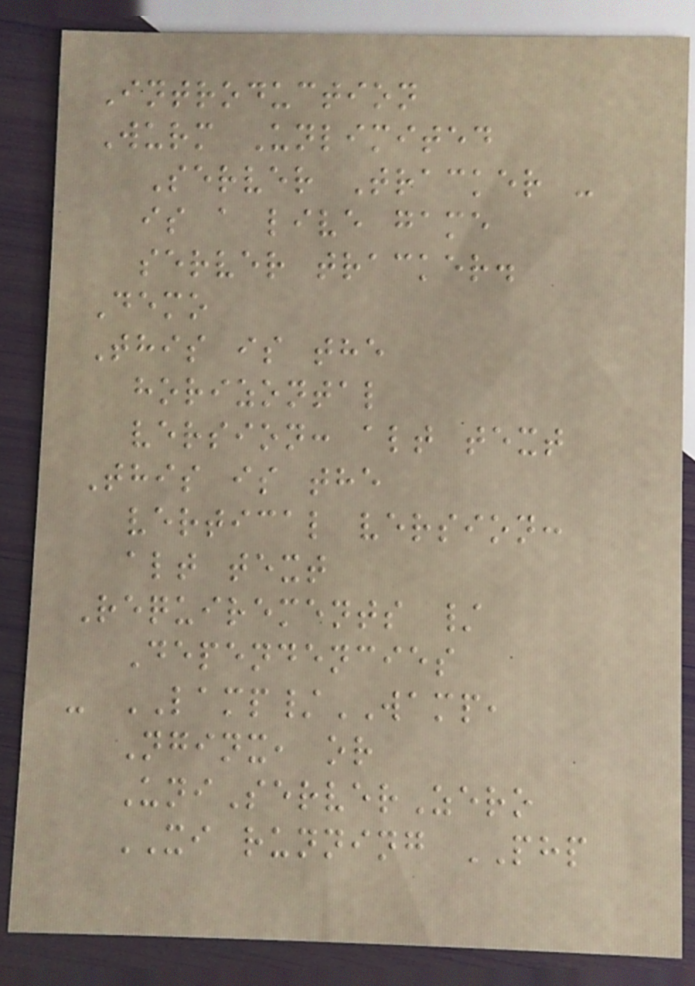Introduction
Wurm Unlimited
Server Tracker -
is a live game
server tracker.
Demo
This is the
horizontal
version: alt text
This is the
vertical version:
alt text
Requirements /
Dependencies
- LAMP/WAMP,
Nginx, or
UniServerZero
XI running PHP
